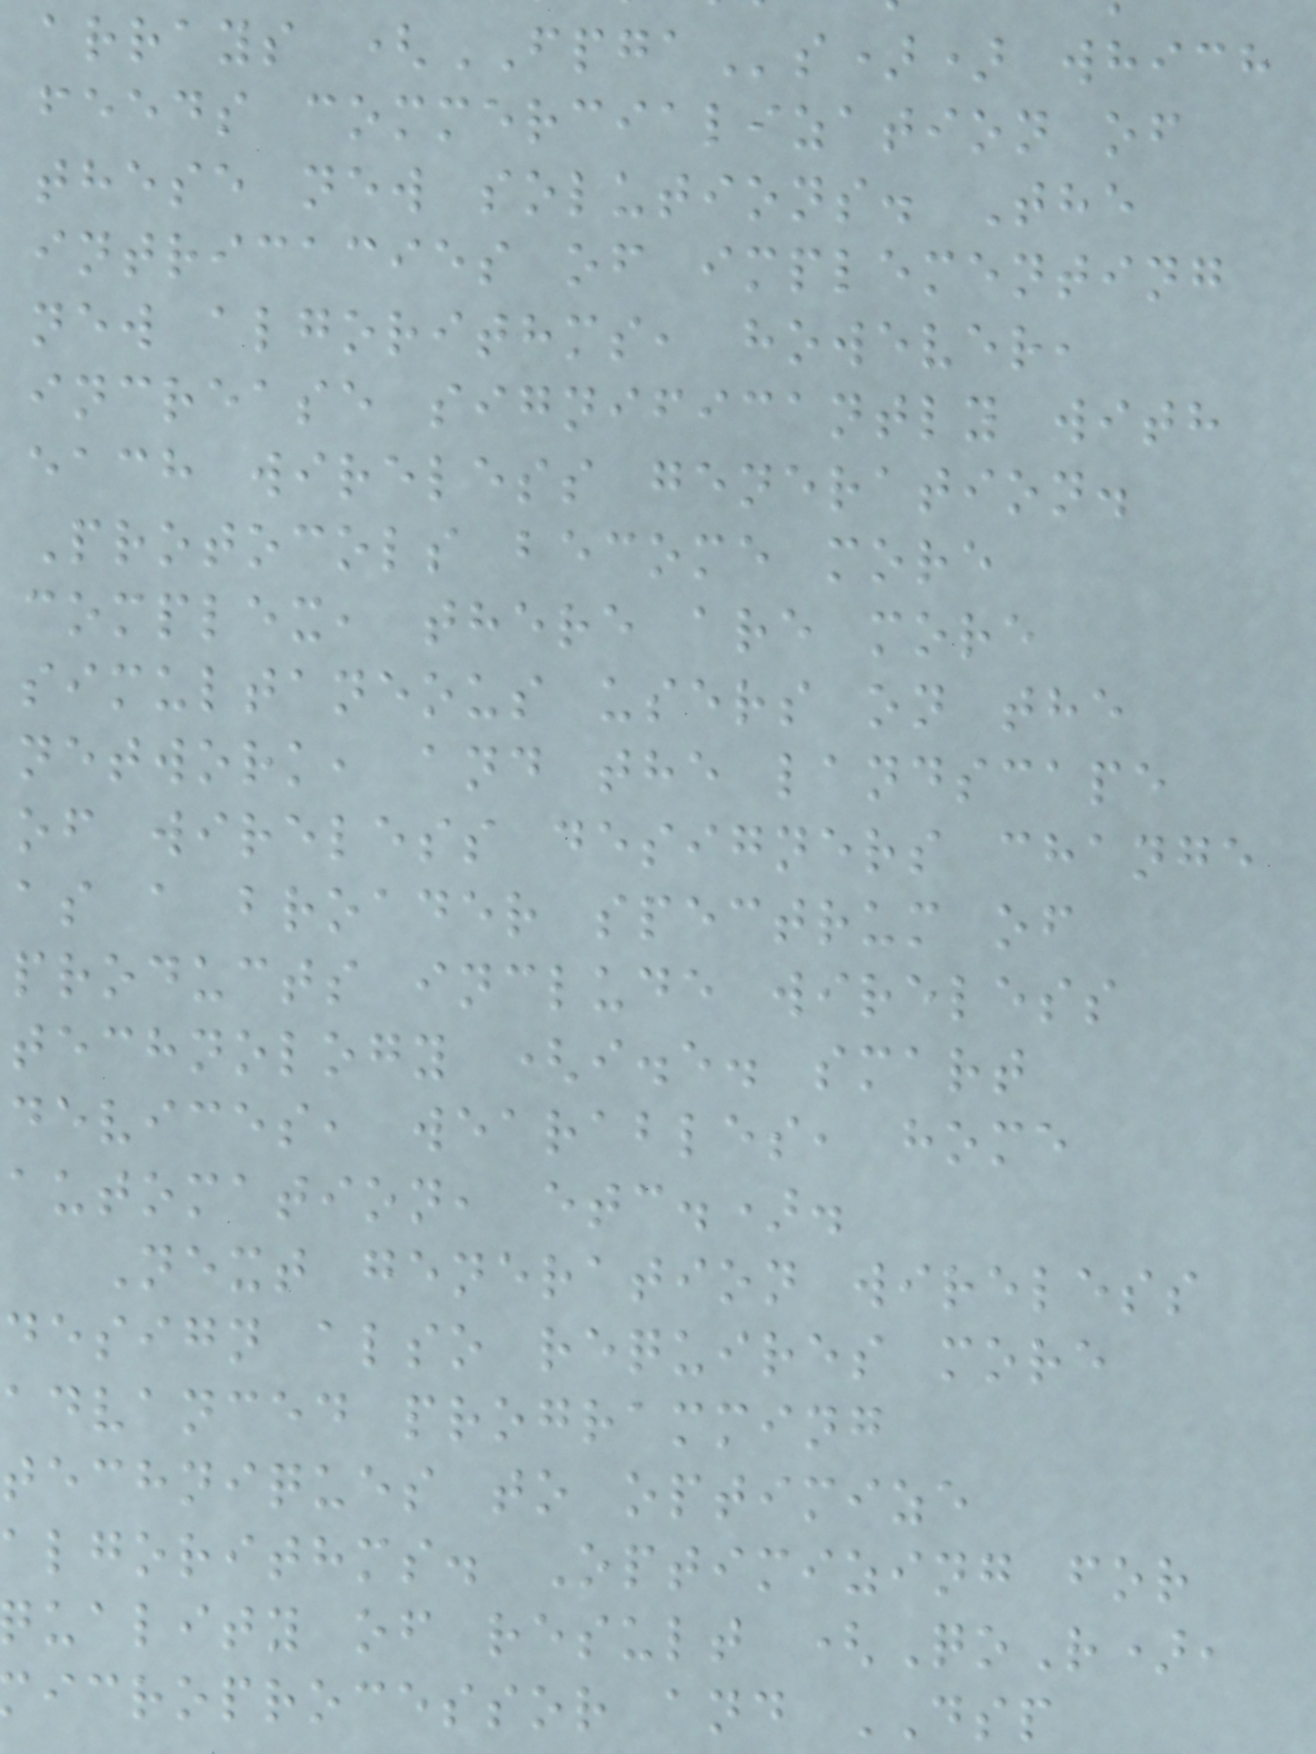arrays (FPGAs)) which
feeds commercialization of
these new solutions. The
intricacies of implementing
new algorithms, however,
increase significantly with
each wireless generation.
Protocols become more
complex, there are more
simultaneous users on the
network, and the landscape
of wireless designers change
as a broader spectrum of
products include wireless
technology (i.e. smart
devices, wearables, home
automation, etc.).
Next generation wireless
design also requires more
advanced programming
techniques to optimize
algorithms. Optimizing for
quality of result (QoR),
icroprocessor and DSP
